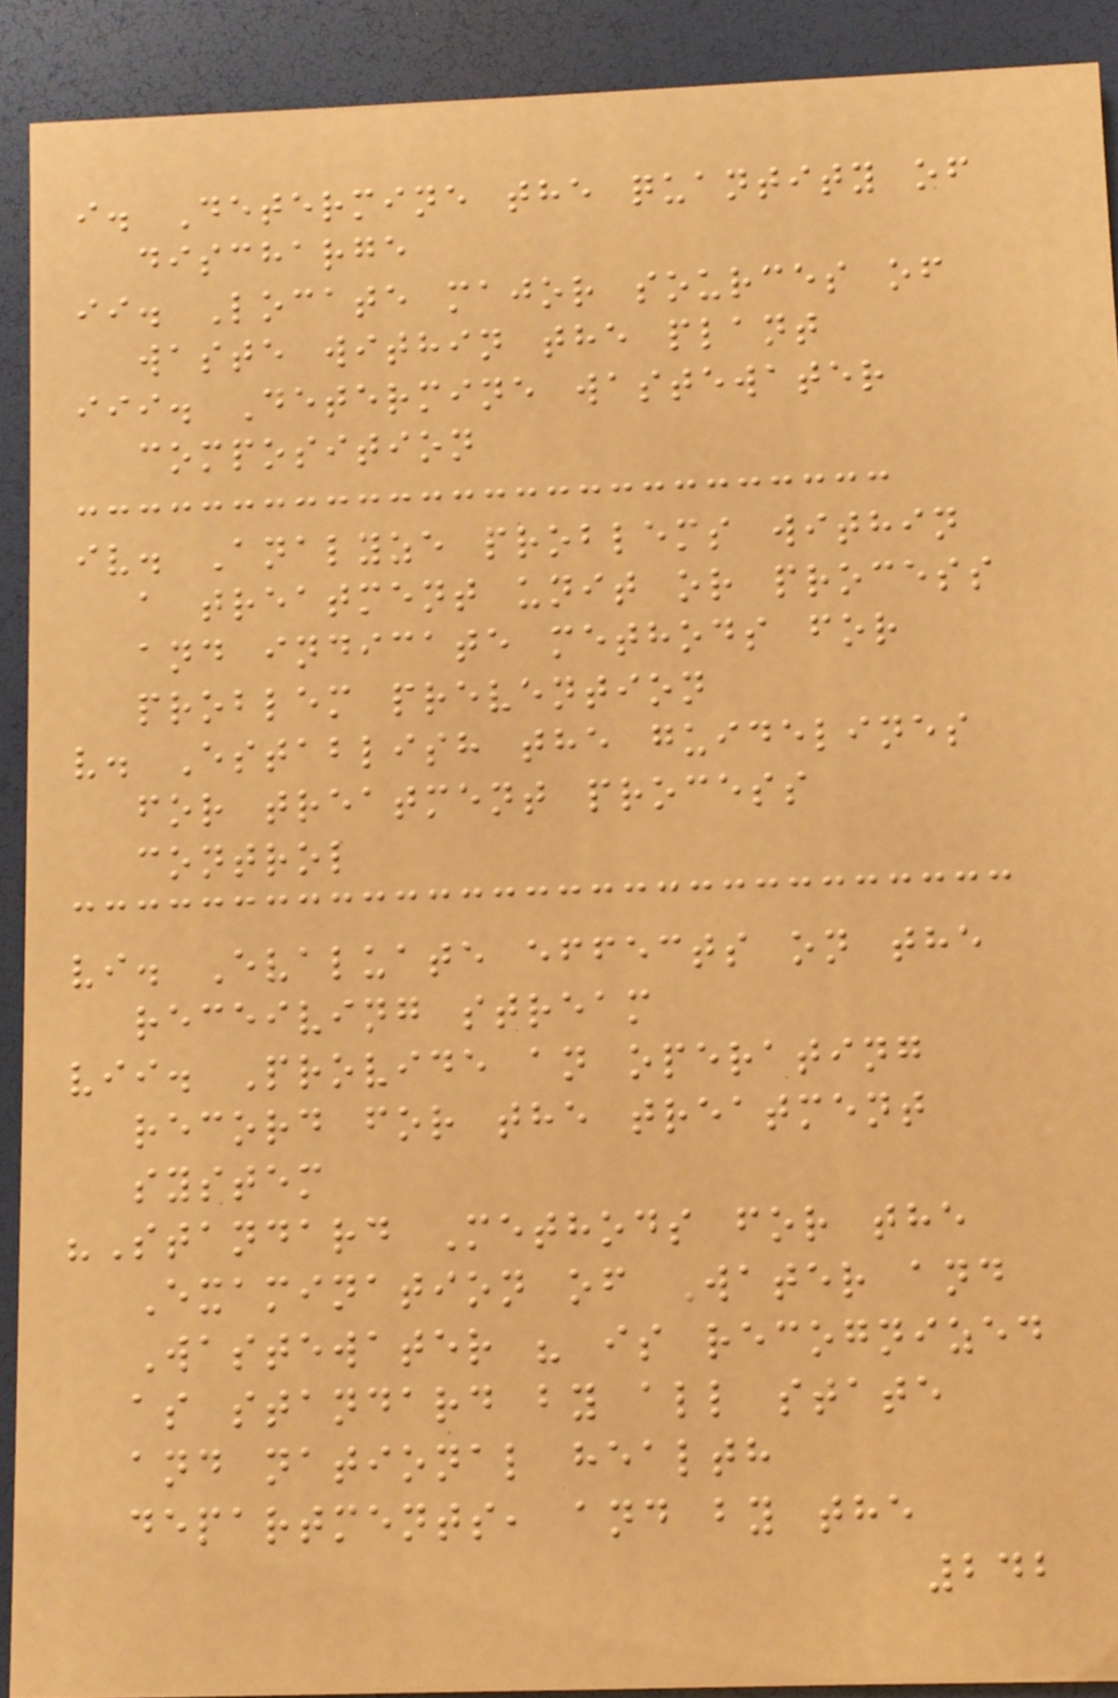i. Determine the quantity of
discharge
ii. Locate major sources of
waste within the plant
iii. Determine wastewater
composition
iv. Analyze problems within
a treatment unit or process
and indicate methods for
problem prevention
v. Establish the guidelines
for treatment process
control
vi. Evaluate effects on the
receiving stream
vii. Provide an operating
record for the treatment
system
"Standard Methods for the
Examination of Water and
Wastewater " is recognized
as standard by all state
and national health
departments, and by the
242
